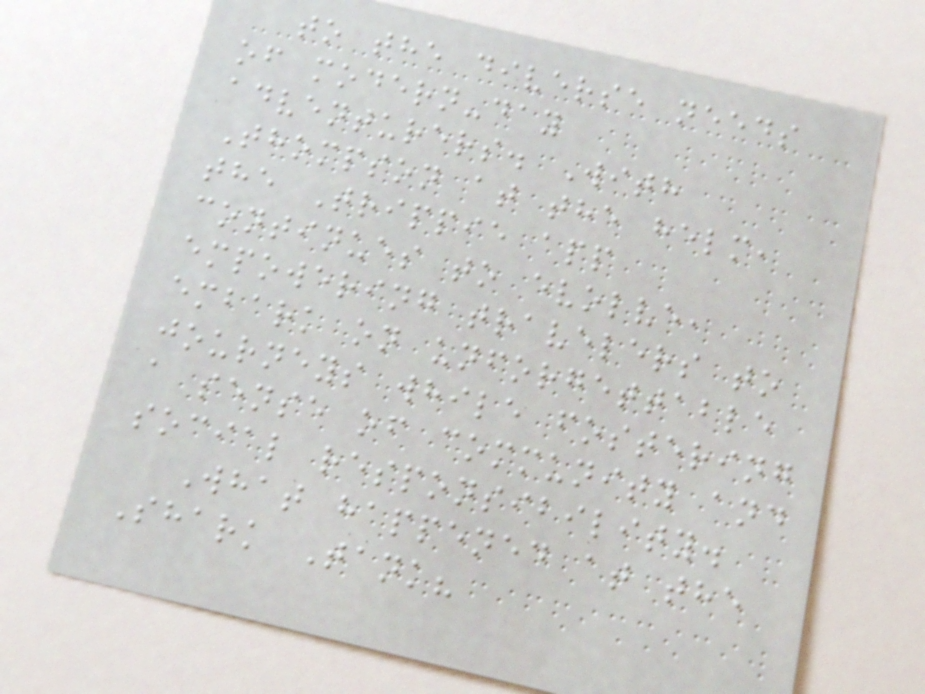to the diverse needs
of modern-day
adventurers. With
Thompson at the helm,
the Trippie app
continues to evolve,
empowering travelers to
embark on unforgettable
journeys while fostering
a sense of community and
social responsibility.
What happened at the
Shark Tank?
